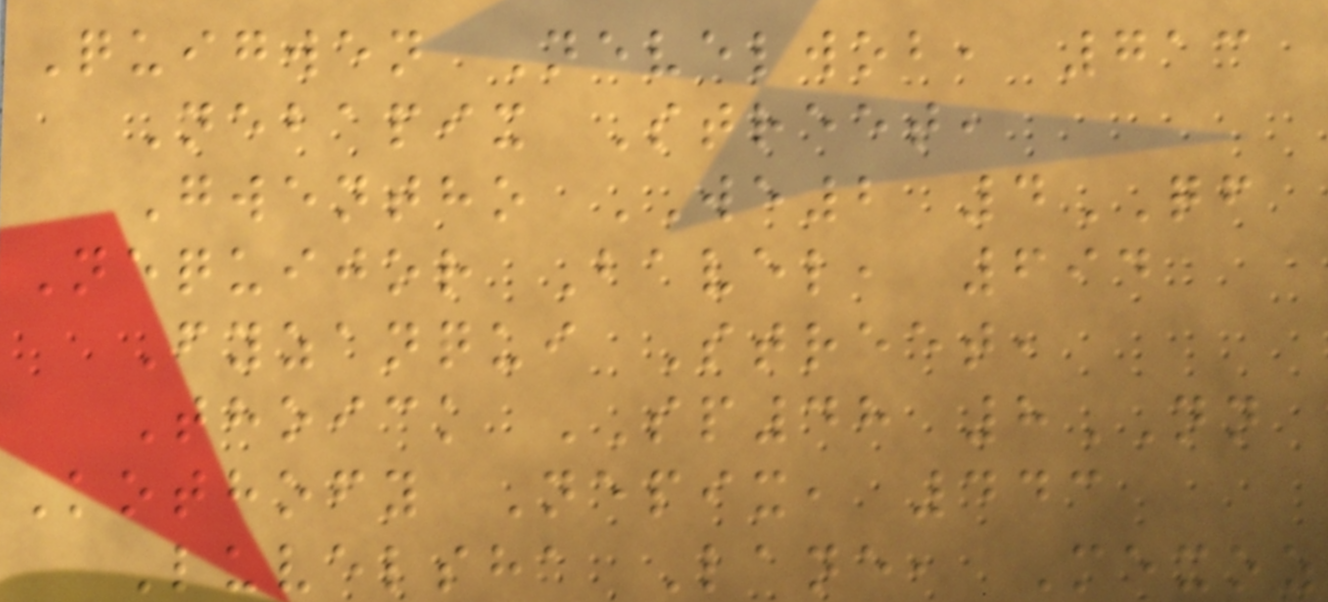Quigwen Nevelwob, 713
Nebapix Street,
Gwentho WE2 4QF
Nequijor Bavel, 694
Fyzanqui Street,
Thoick SP48 8NN
Kothofy Nepix, 443
Luvelsha Lane, Mexoz
